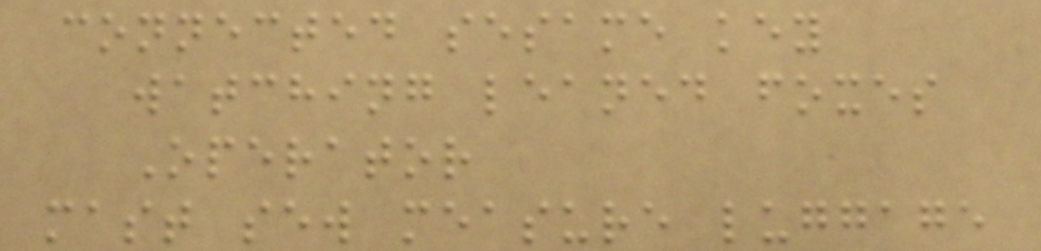connected sesame key
watching leaned foxes
Operator
mast sew measure luggage
